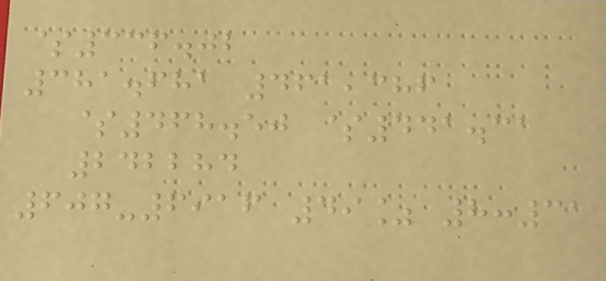$336.02
381.681 461,386
$468.50 $441.31
242284
607-6916 49% 8:31
